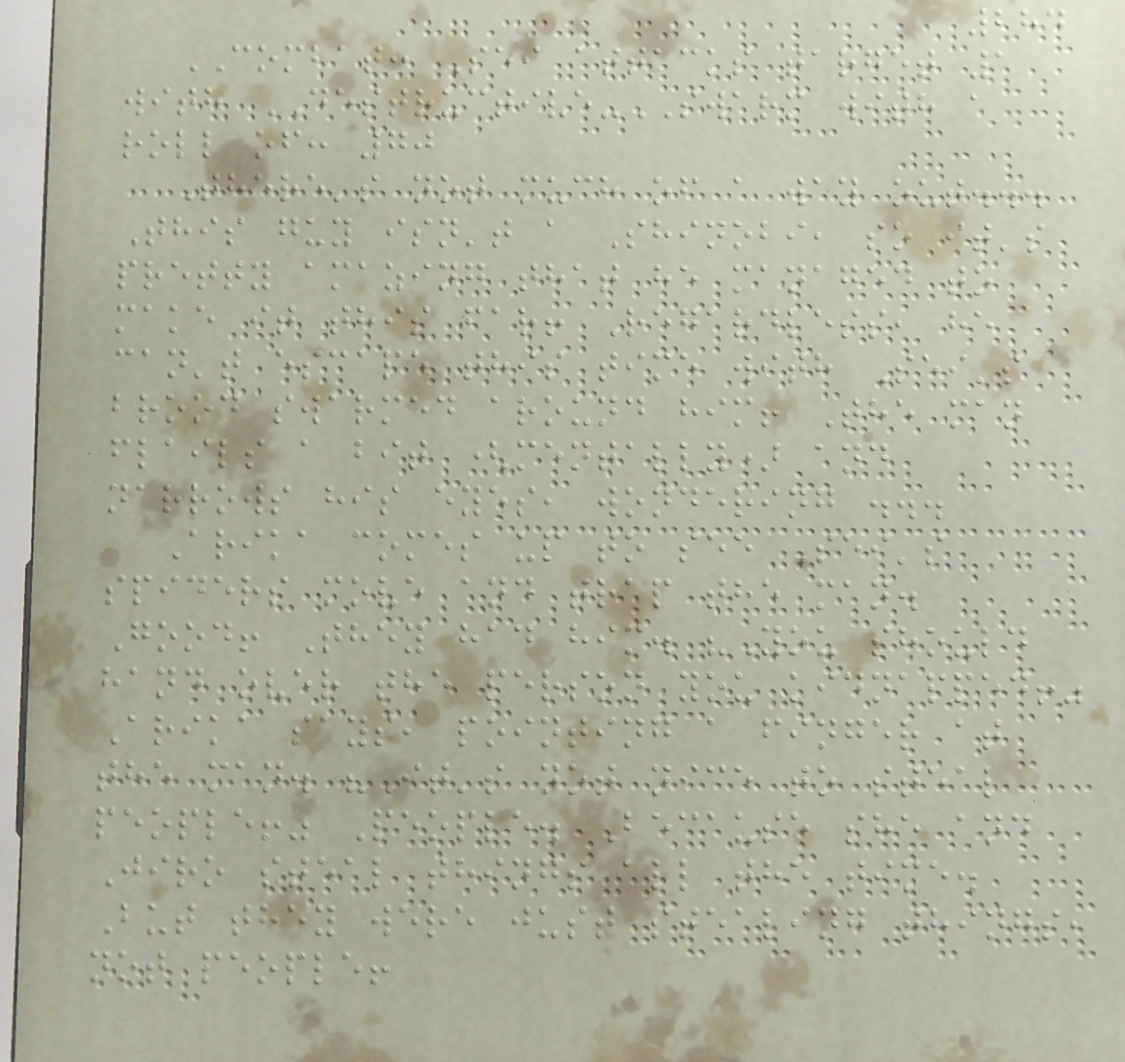284
COMBAT: Sei attacks target 1
with DESTRUCTIVE-SWARM with a
roll of: 70
There's not much of a way out...
This guy isn't a Shinobi, so it's
pretty amazing that he managed to
make it this far! Regardless, he
can't escape this time with Sei's
brood swarmed around him! The man
flails a bit (mentally) and
narrows his eyes, wondering ...
Arika comes up to see Sei's
spiders move and trap the man.
Good! They had him. "You should
hand over the person you kidnapped!"
Arika says, pointing a finger at
the man. "It's not nice to steal
people!" People. Because she and
Jiro steal things all the time.
But they were just stealing things,
not people!
